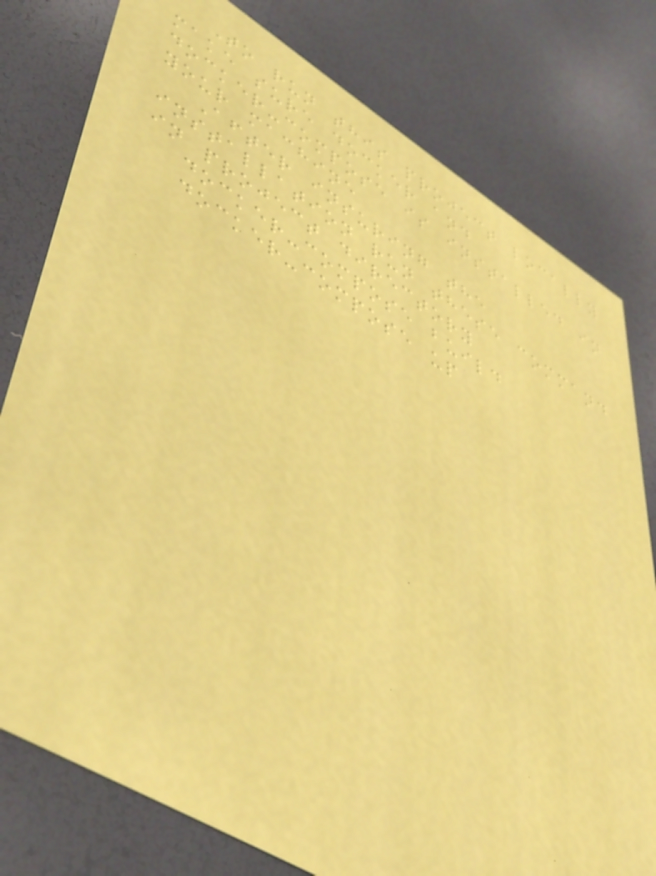To run this project locally
make sure docker and
docker-compose is installed in
your machine
After insuring the
installation run these command
in project directory
docker-compose build
docker-compose up
